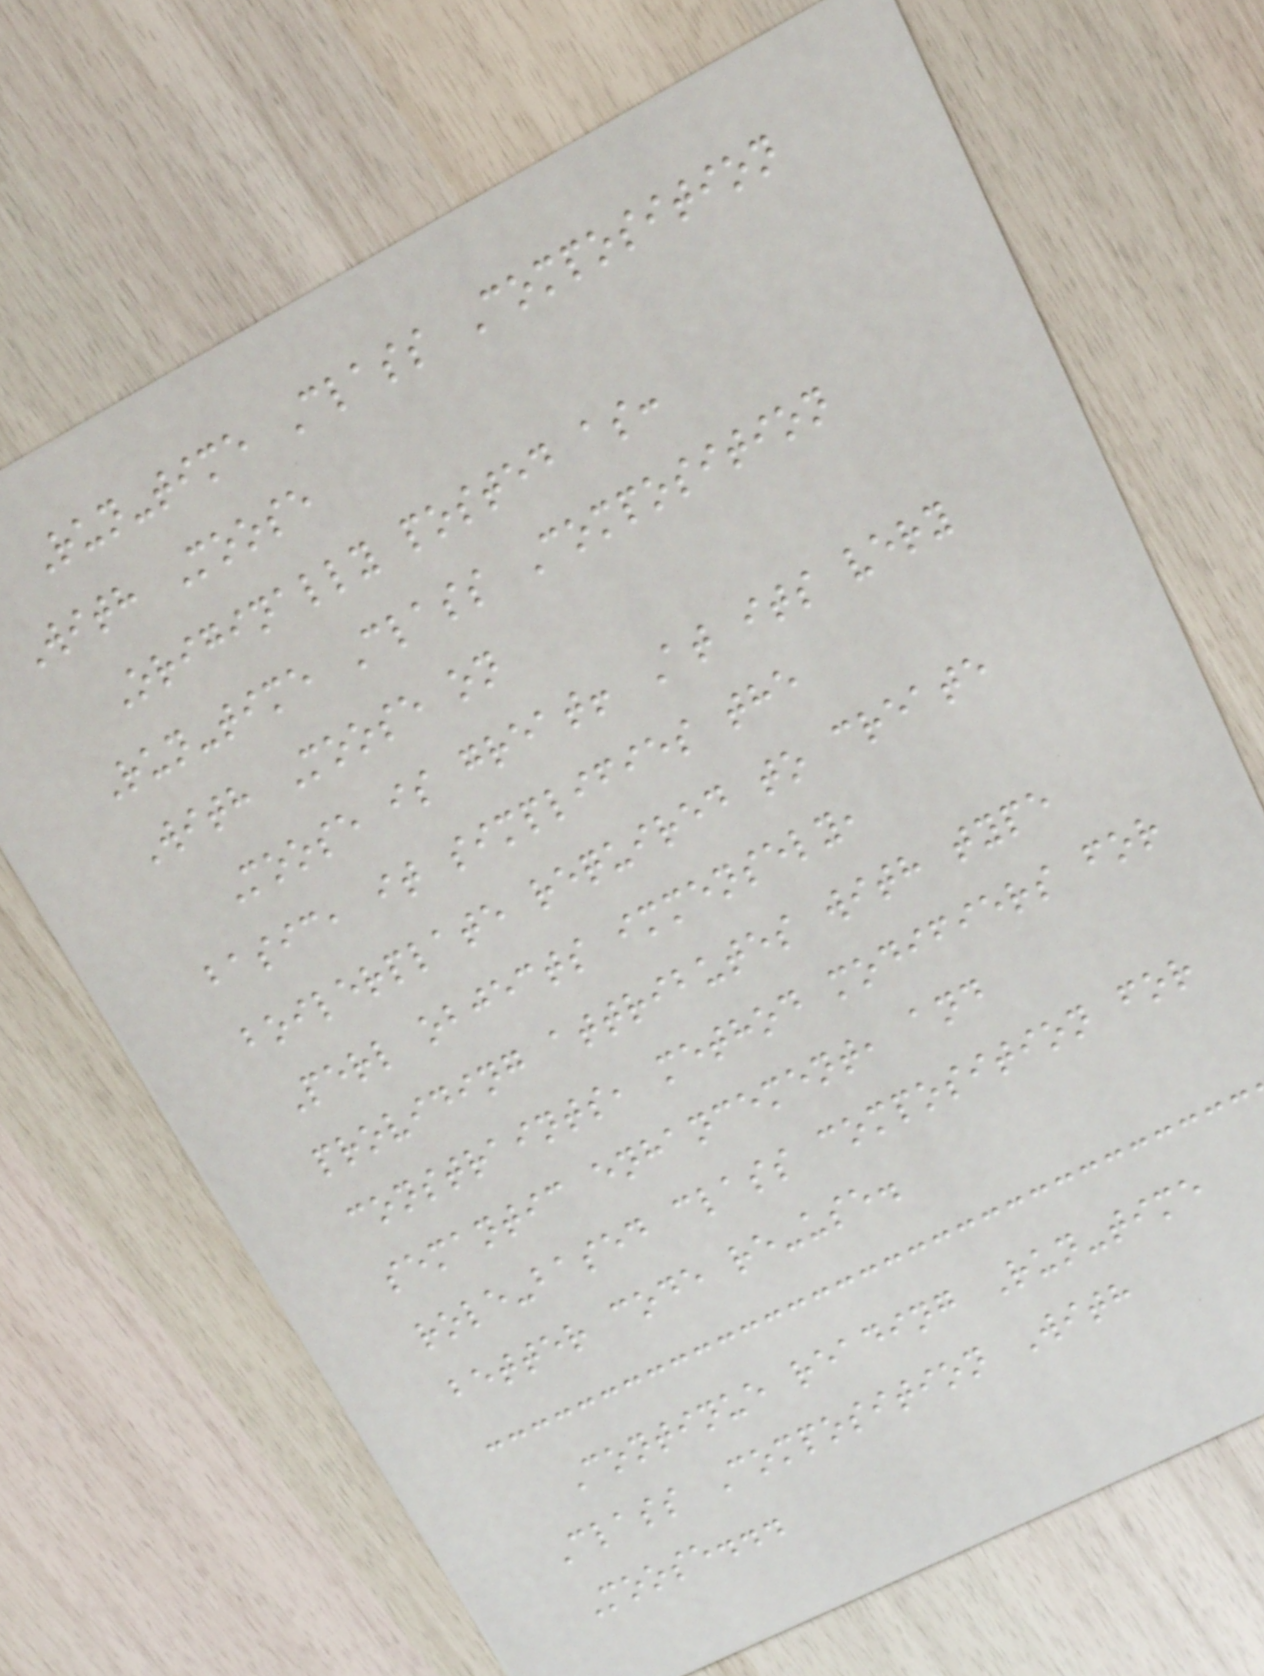Run-time Class Composition
With Moose
Originally posted as:
Run-time Class Composition
With Moose on
Moose is great! At its very
basic, it simplifies the
boilerplate required to create
Perl objects immensely,
providing attributes with type
constraints, method modifiers for
semantic enhancement, and
role-based class composition for
better code re-use.
Continue reading Run-time
Class Composition With
Moose...
